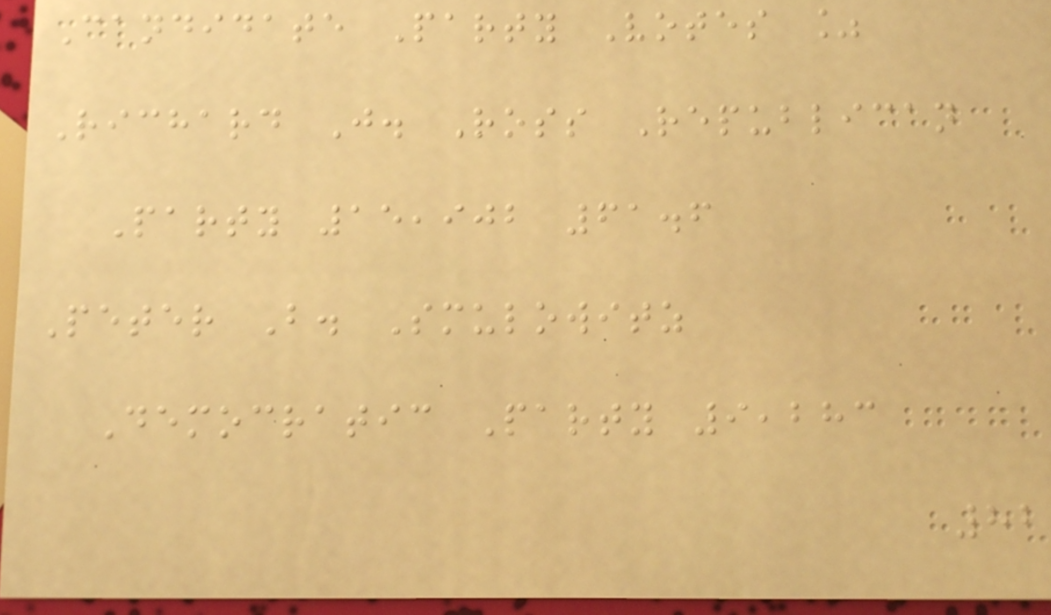Candidate Party Votes %
Richard J. Ross Republican
Party 15,902 61.6
Peter B. Smulowitz
Democratic Party 9,283
82
